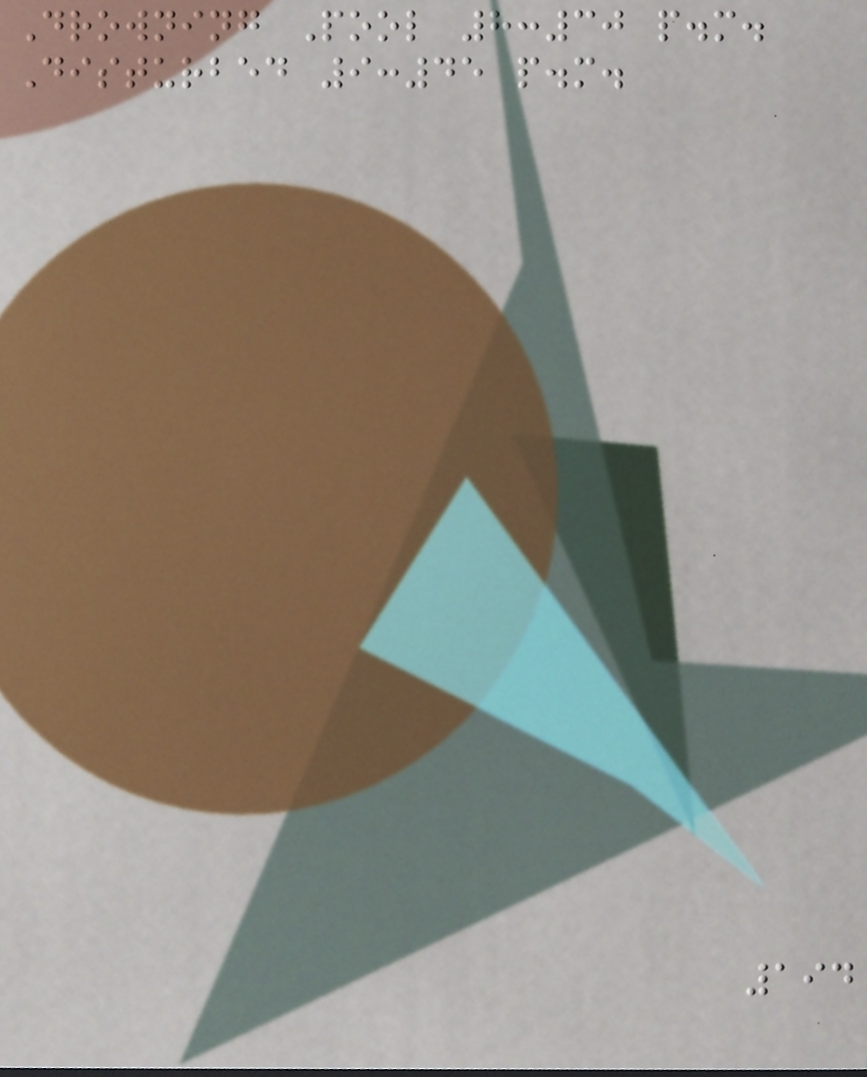Drowning Pool 8:30 p.m.
Disturbed 9:45 p.m.
194
